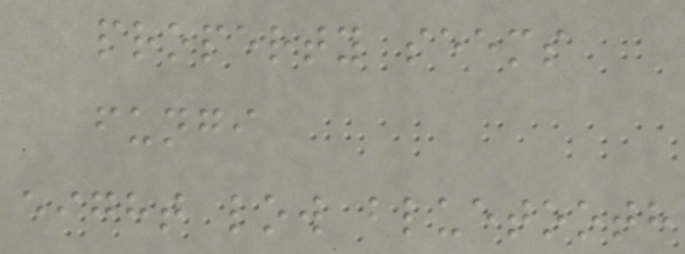property seems
fungi
eight low bluetooth
